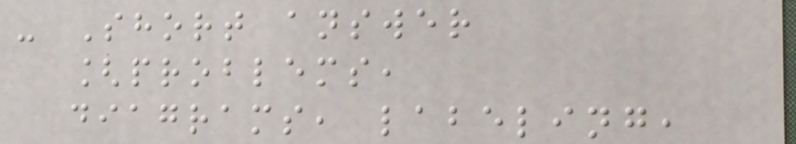- Short answer
[problems,
diagrams, labeling,
